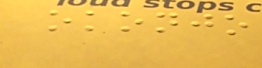okonjo
